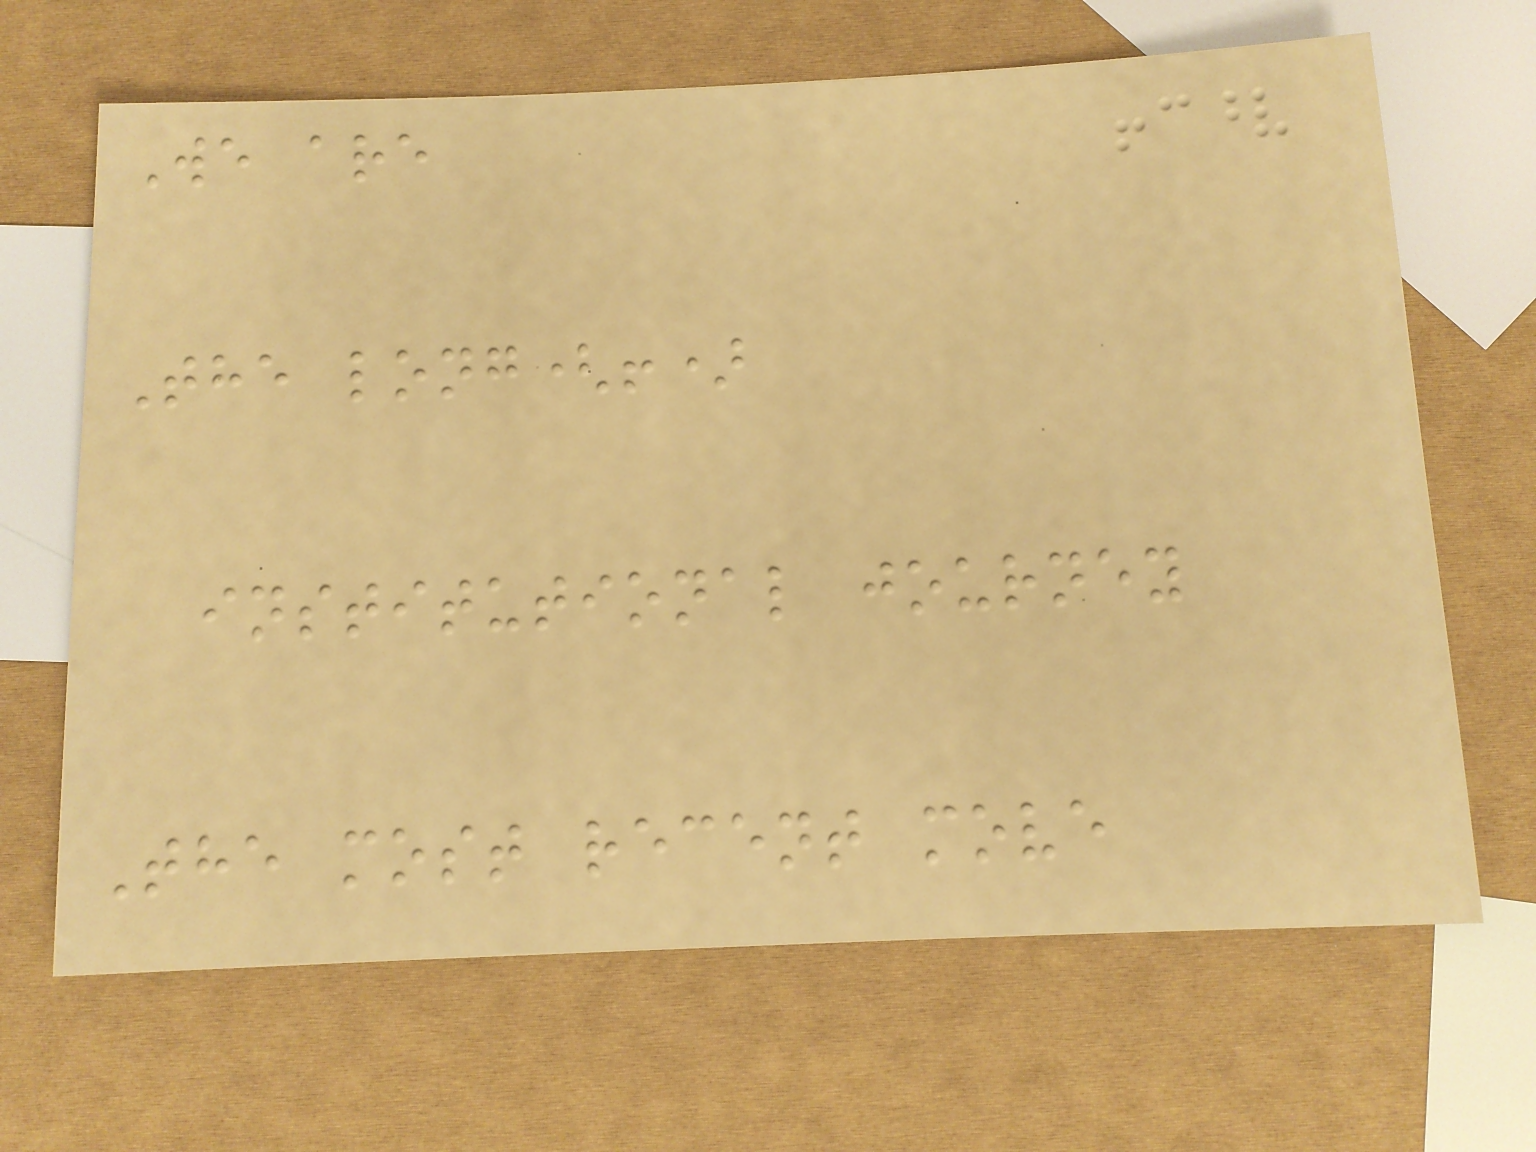We are
The long(!)
institutional journey
The most recent move
